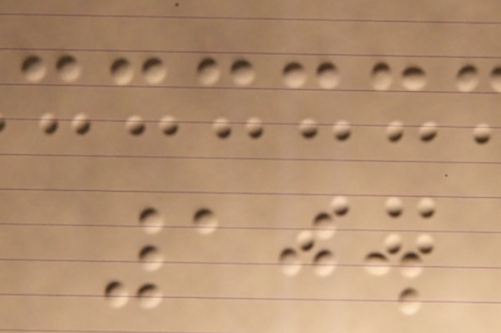10.
